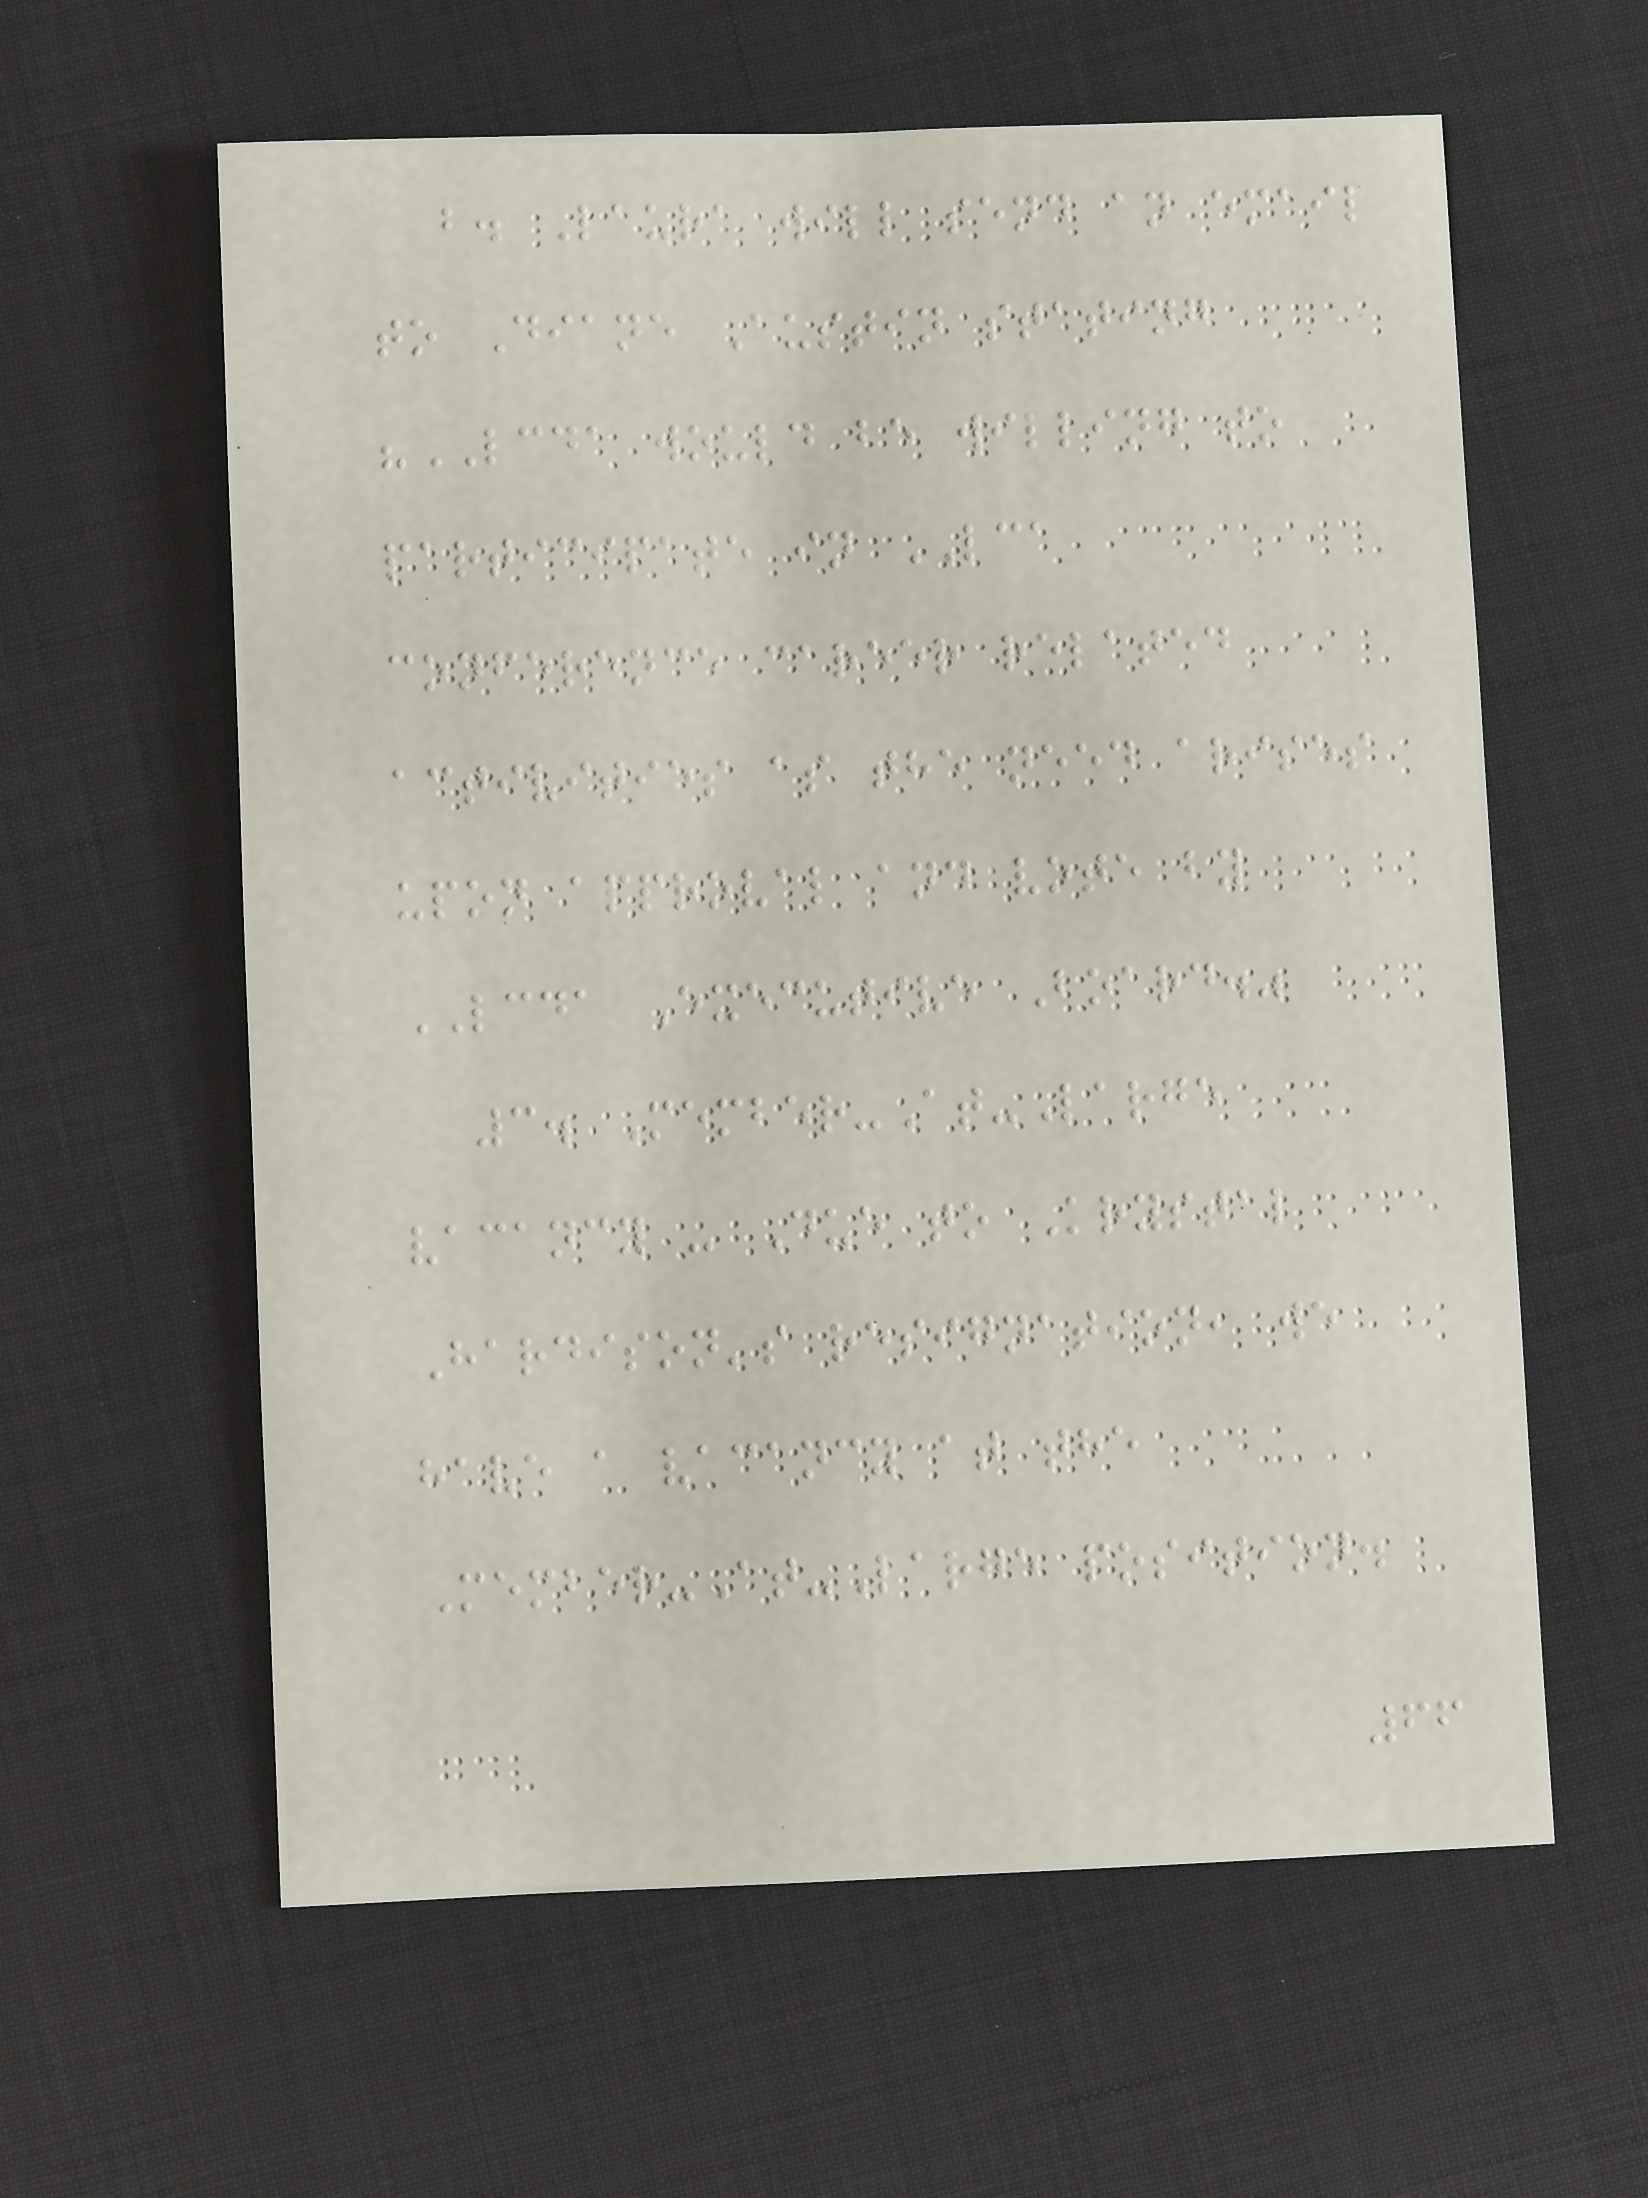b. Laura will send an email
to Diane Austin stating
"LCDA would be willing to
participate in LCA
conference career related
activities as the need arises
upon approval and vote by
LCDA Executive Board."
3. Member-At-Large
vacancy - Due to Krystal
Hardison's resignation, we
have a vacancy at the
Member-At-Large position.
66
